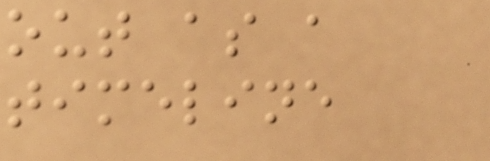out as a
timeline
